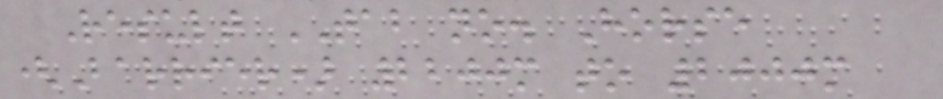Result TAB no. Horse
(Barrier) 2200m to 2000m
